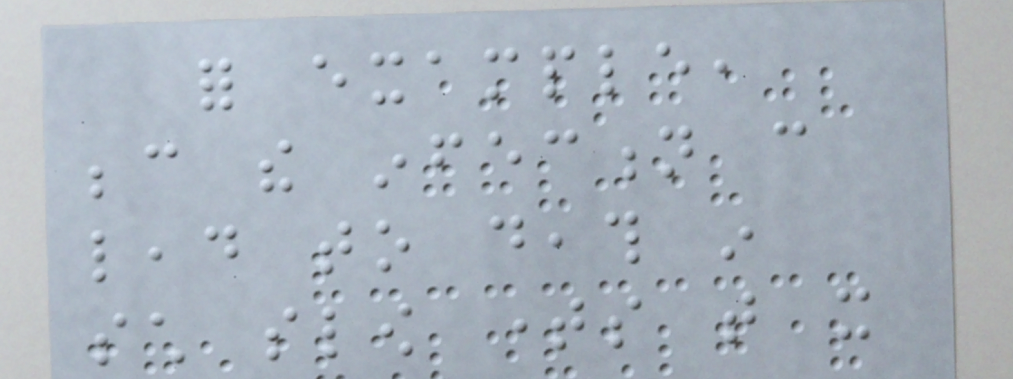for example,
because the infection can
lead to death in
such slow times that it
